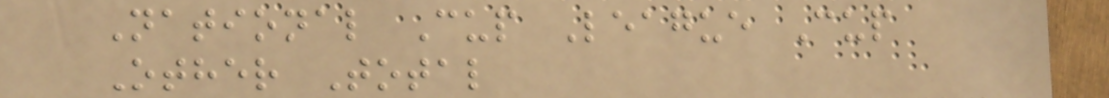National Cup League Cup
Other Total
